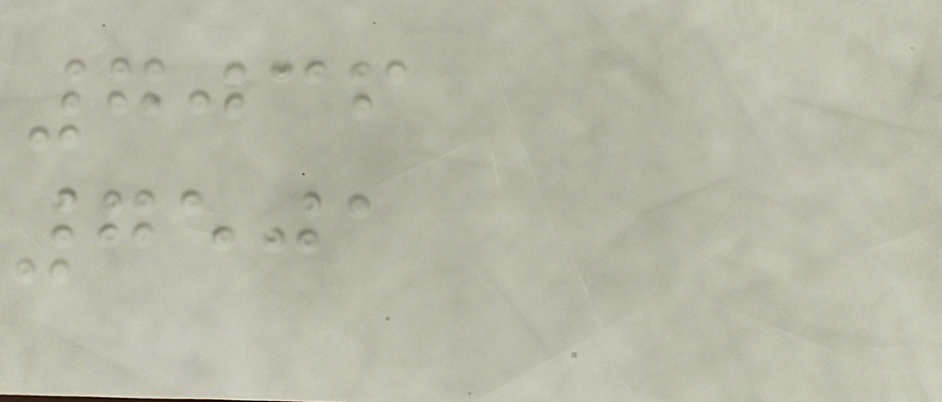7036
7501
